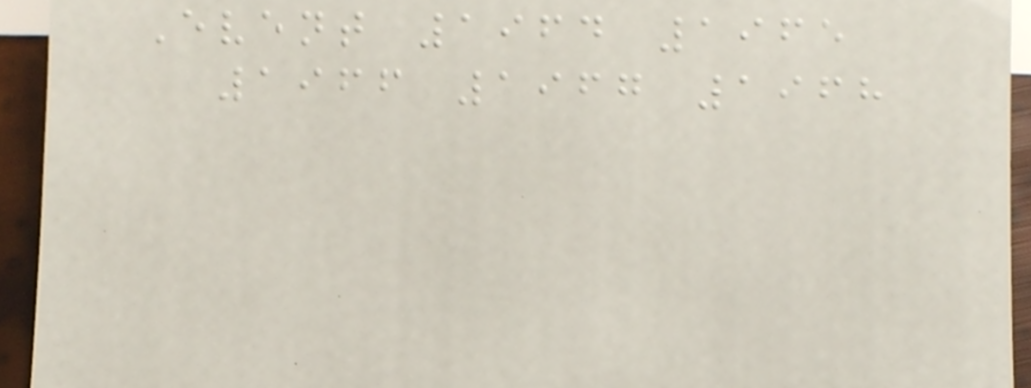Event 1964 1965
1966 1967 1968
